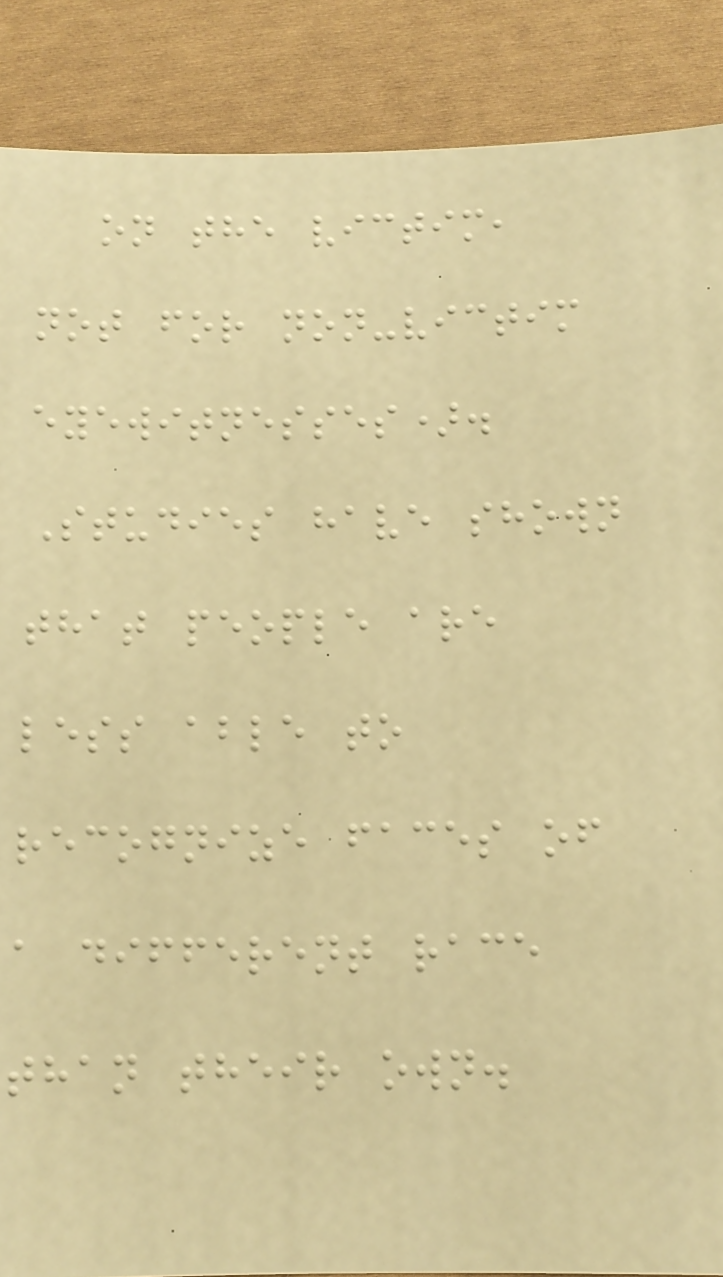on the victim,
not for non-victim
eyewitnesses).
Studies have shown
that people are
less able to
recognize faces of
a different race
than their own.
